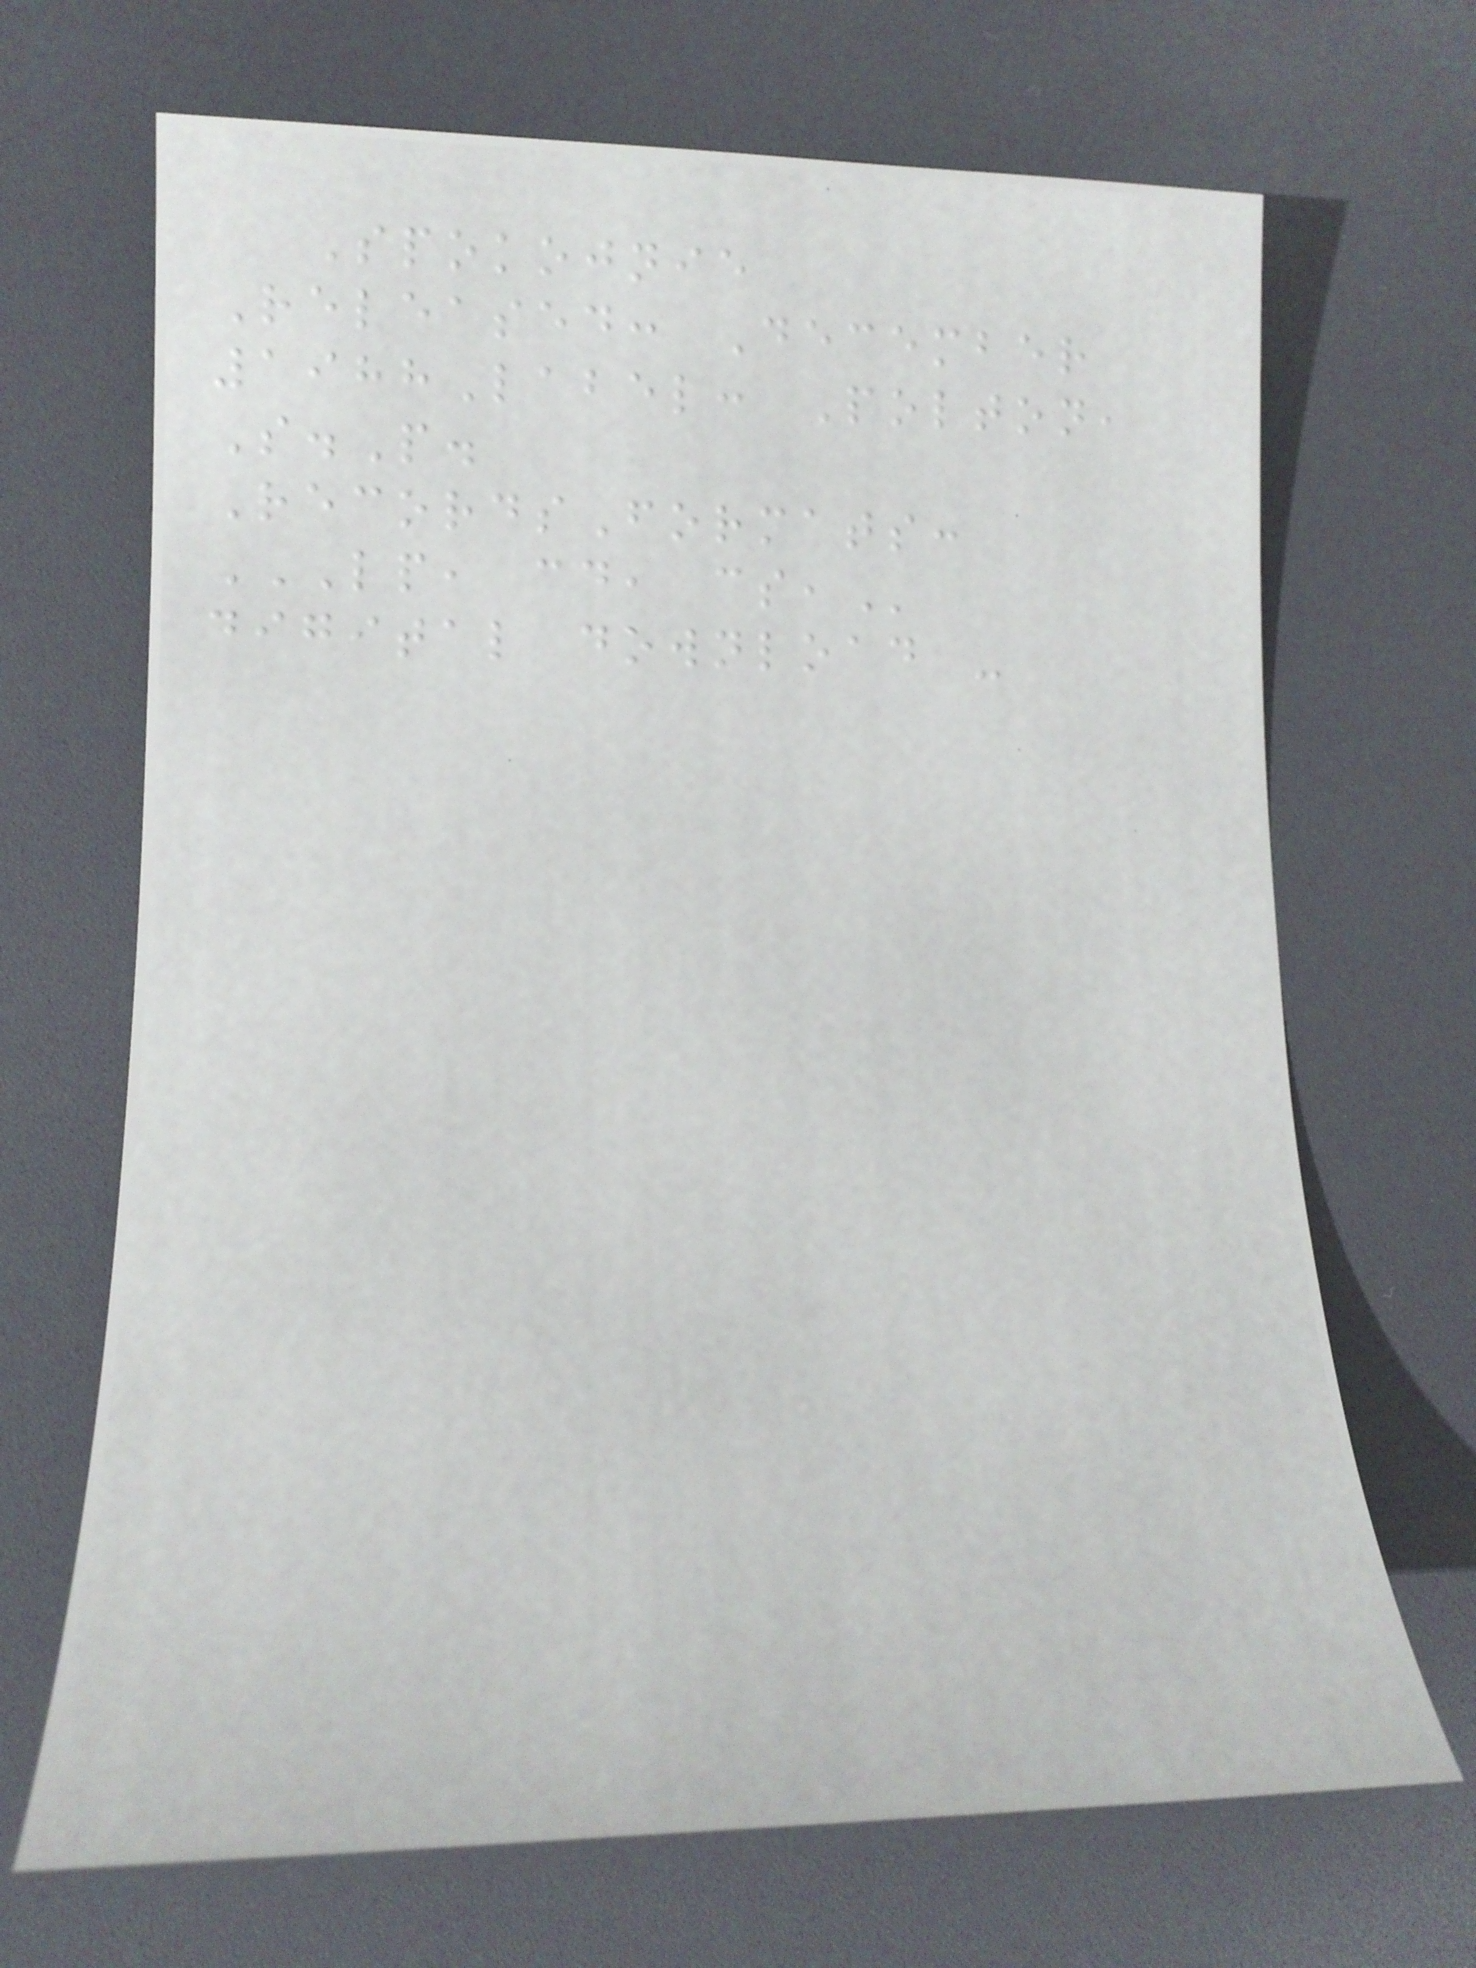Spokojnie
Released: December
1988Label: Polton,
S.P.
RecordsFormats:
LP, CD, CS,
digital download -
